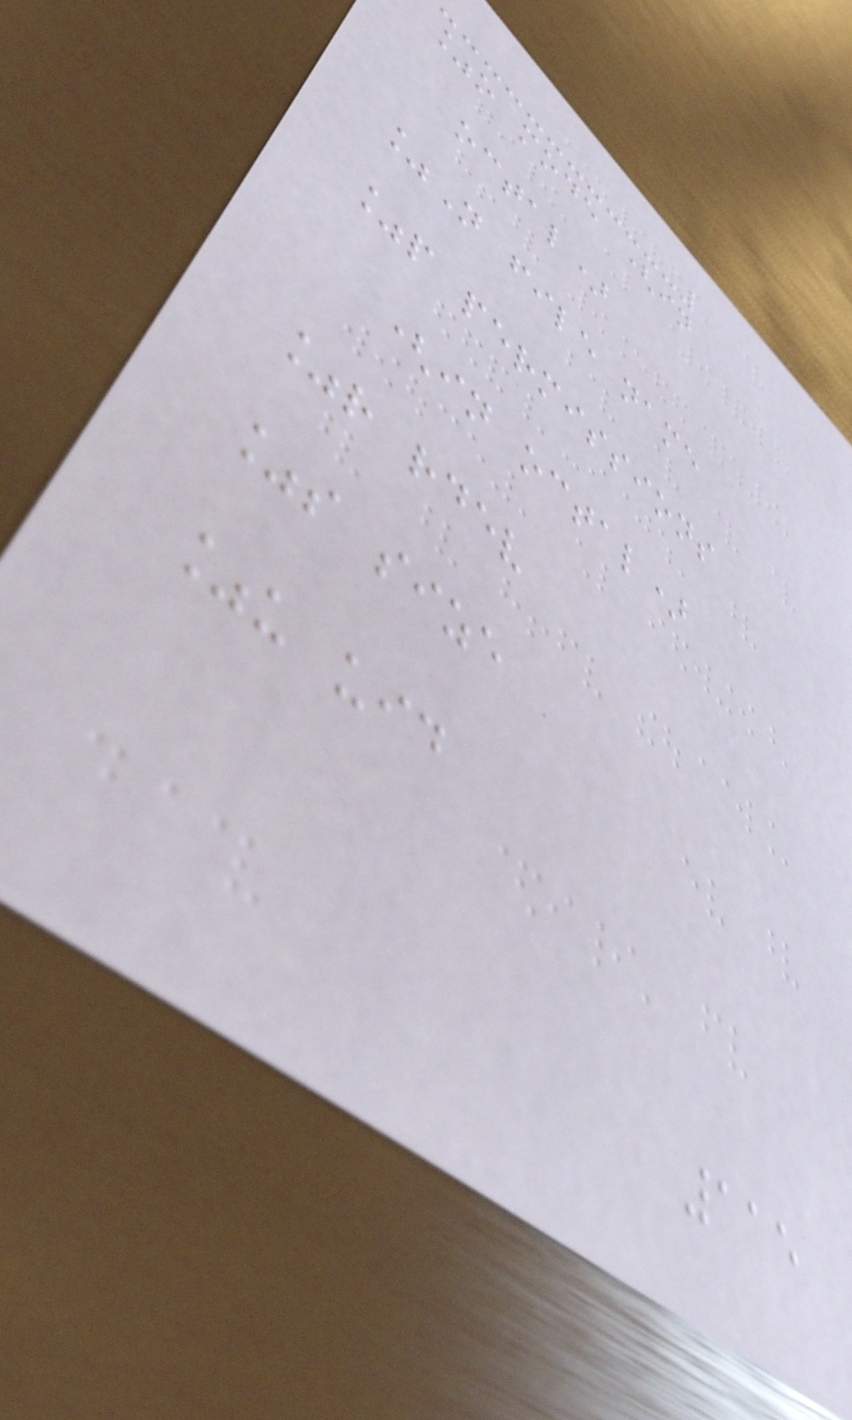%o mode (in
octal)
%N file name
%p permissions
(in octal)
%r rdev
%s size
%u uid
115
